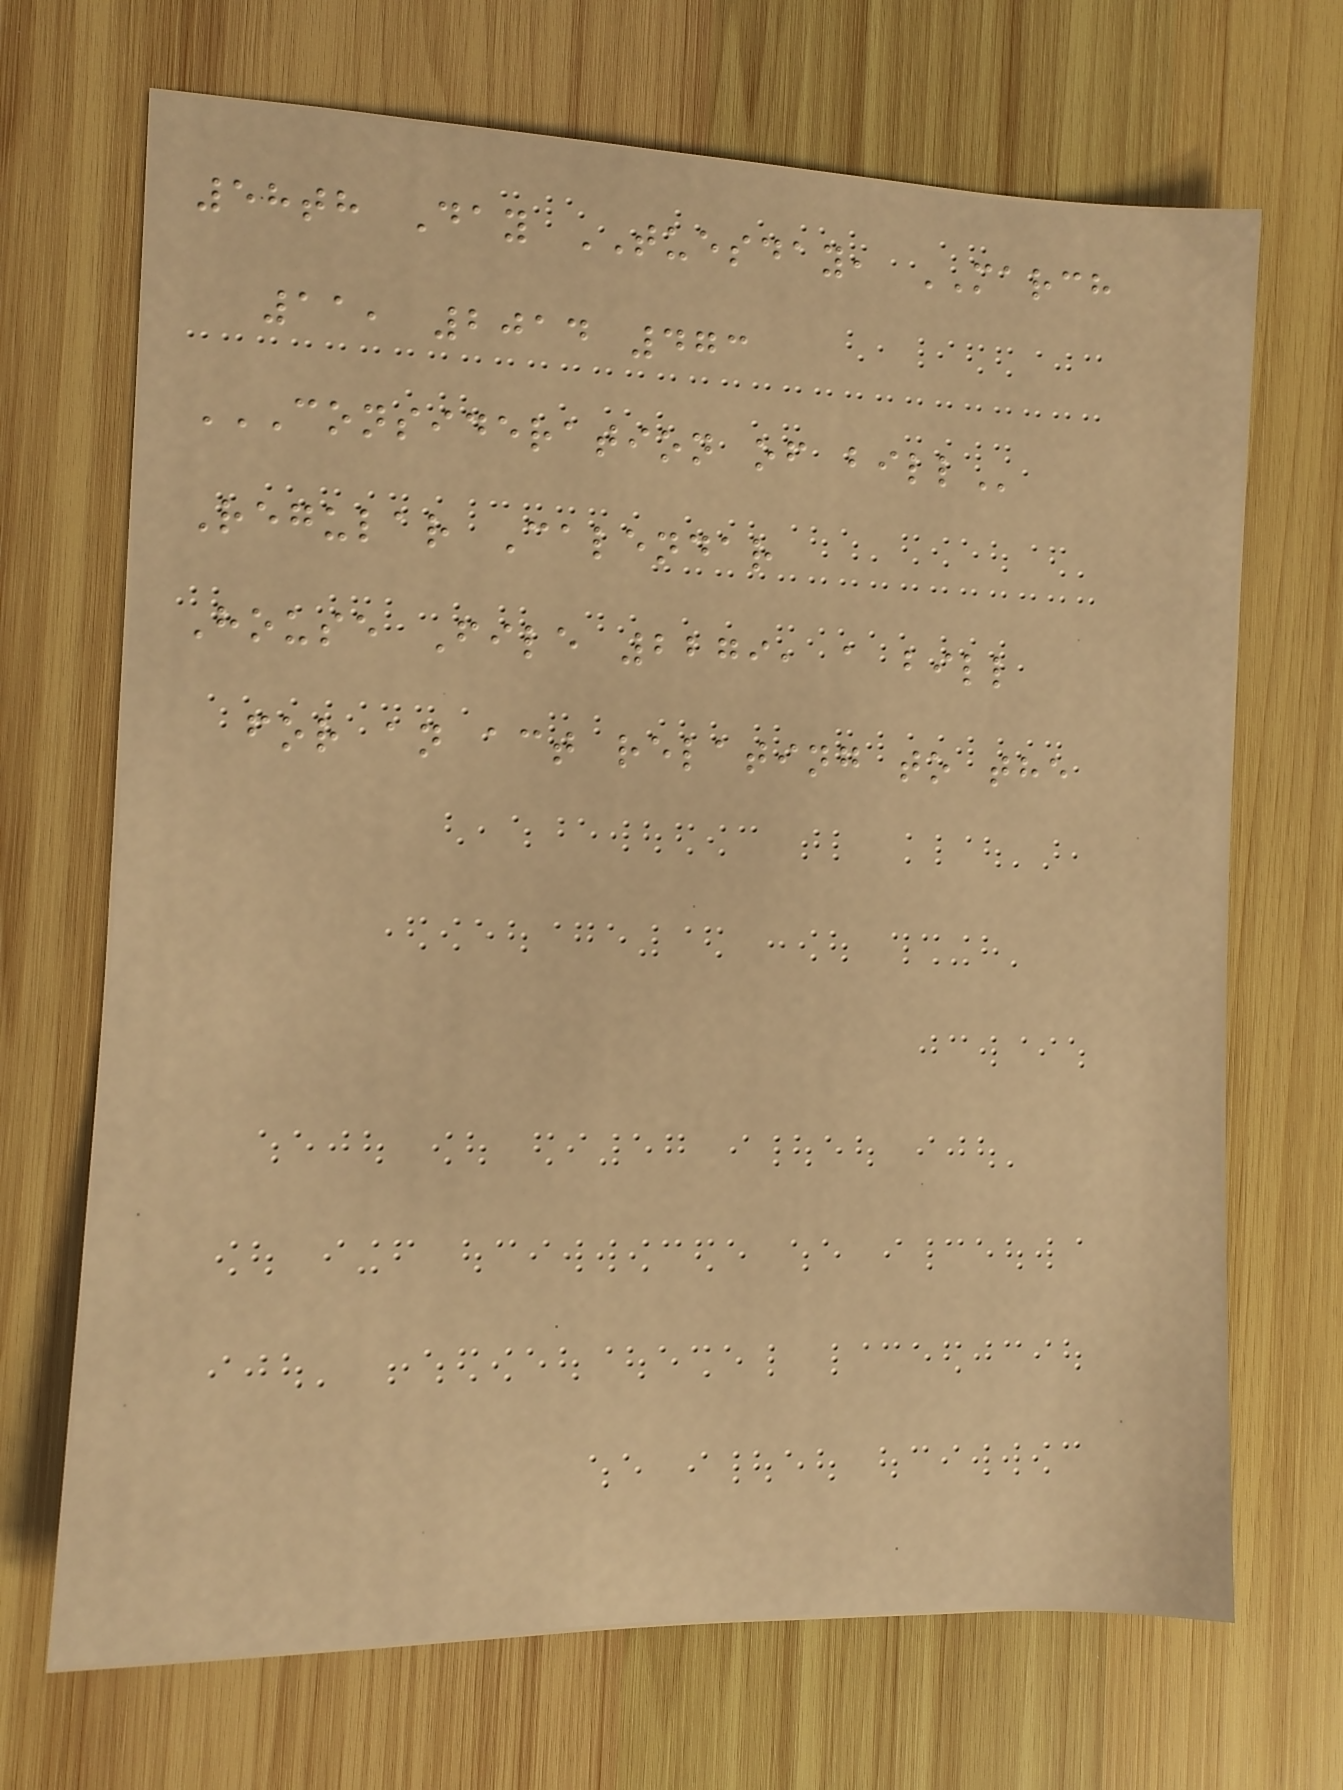58th Day TUESDAY, MARCH
11, 2014 473
CONSIDERATION OF BILL
Regular Calendar
House File 2279, a bill
for an act relating to the
